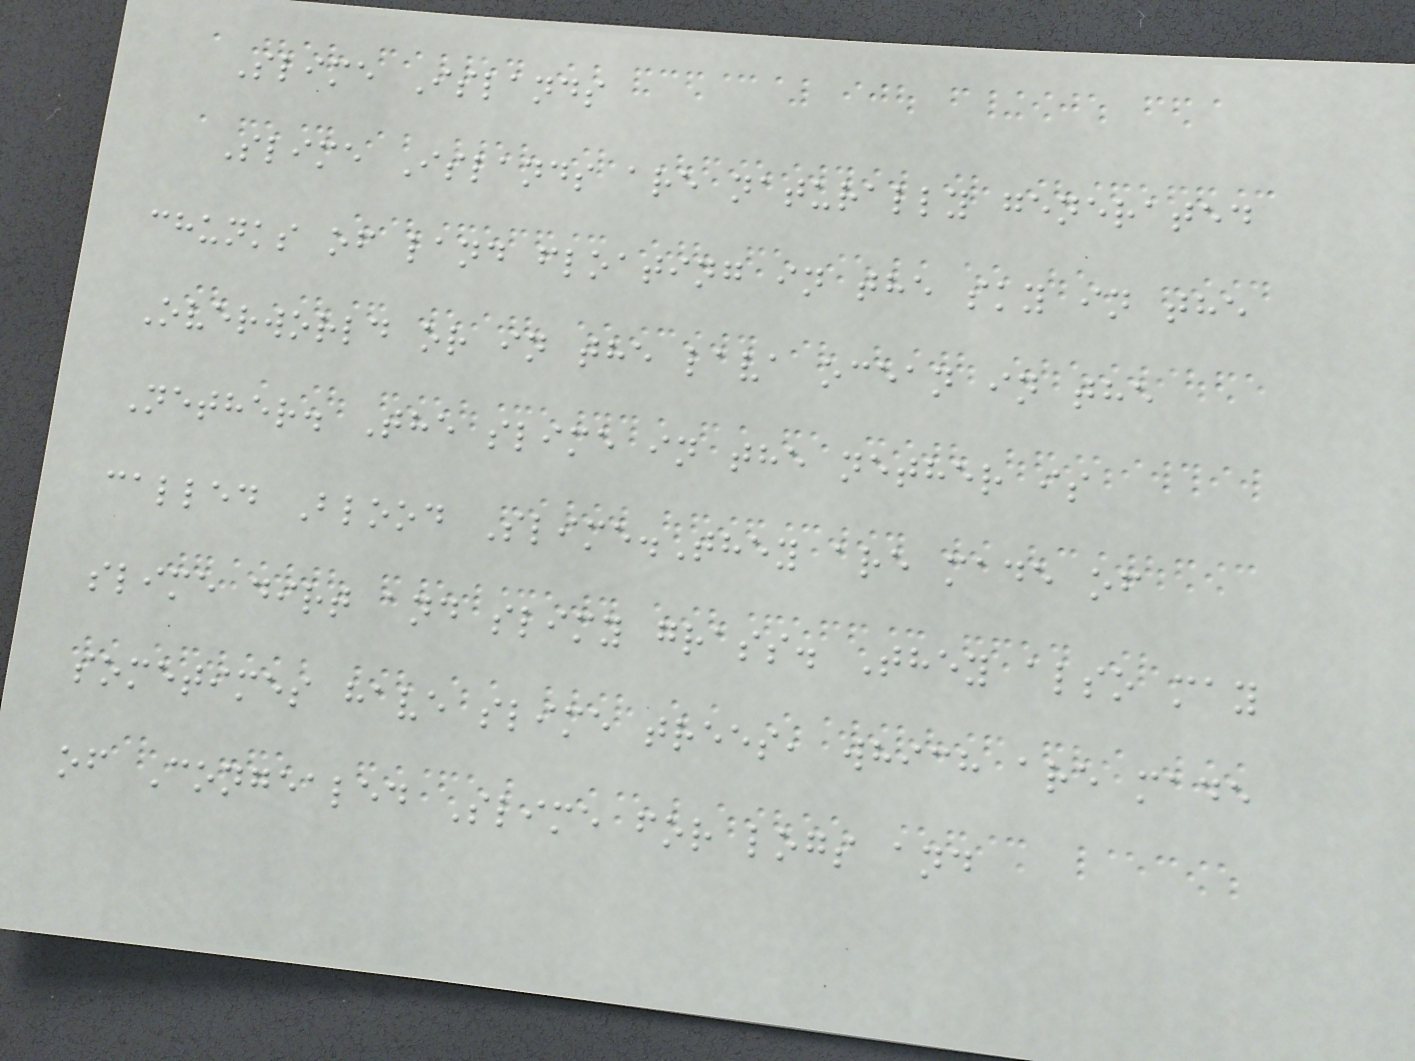Slime Islands
Slime Islands are naturally generated
chunks of land floating in the sky in the
Overworld or in the lava ocean in the
Nether. The slime in the nether is
called Blood Slime.They are made of
slime dirt and slimy grass. They also may
sometimes have slime trees, which are made
of Congealed Slime for logs and
